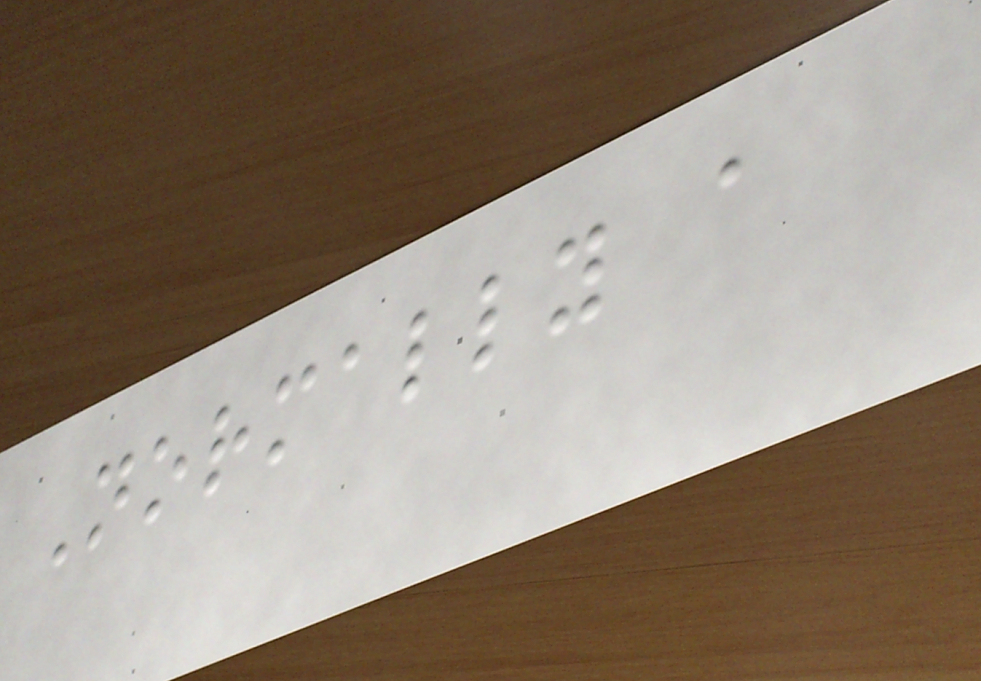Normally a
